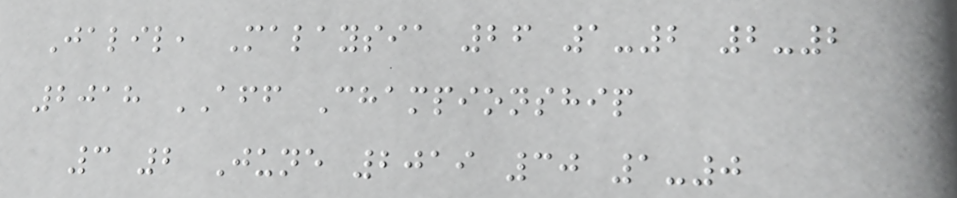Jalil, Malaysia 26 1-2 2-2
2018 AFF Championship
3 2 June 2019 30 1-0
